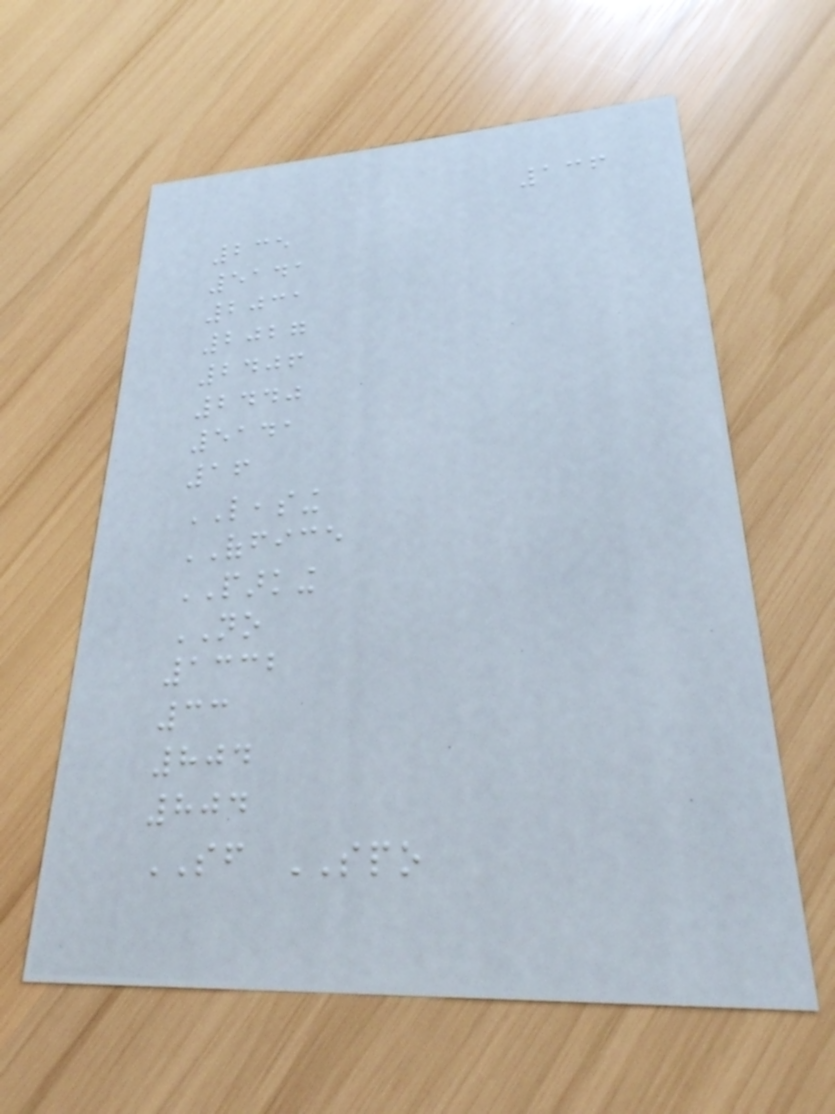136
235
5141
2031
2027
2406
2440
5141
16
LEASING
OFFICE
PARKING
NO
1332
33
804
804
SF SPO
